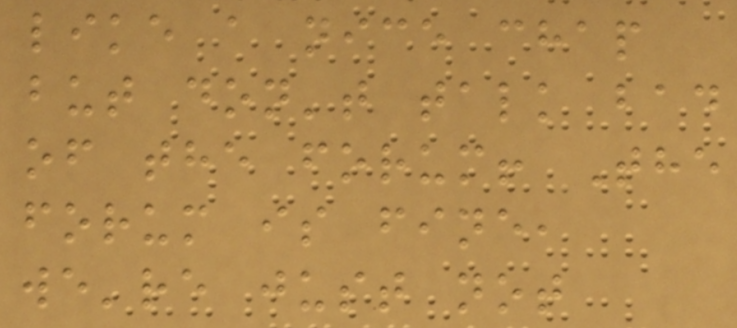like a nice chap
but don't talk bad
of the forum! The
forum is fine,
we're just not
